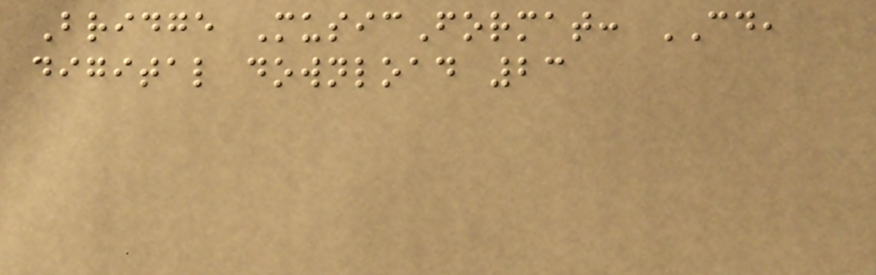Bridge MusicFormat: CD,
digital download 23
